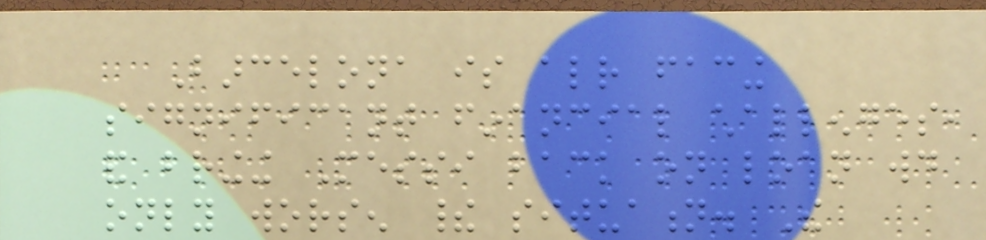Barcelona is already facing
significant financial challenges,
and bringing Messi back on loan would
only worsen their situation. The
